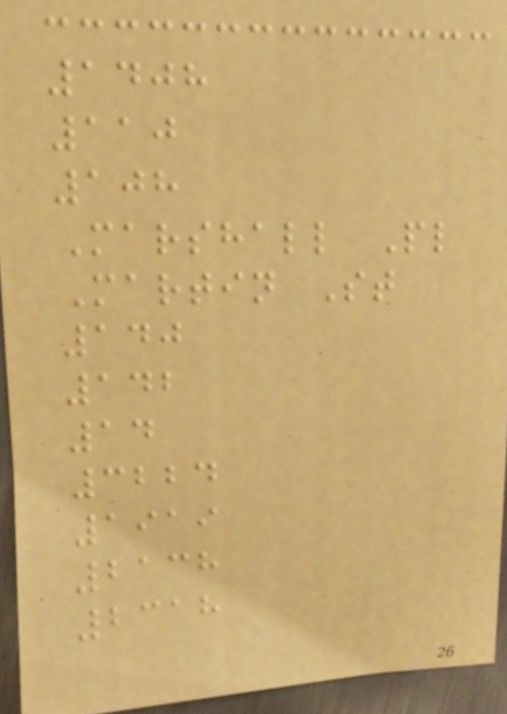1408
110
108
Marshall Pl
Martin St
140
142
14
3224
1919
2138
2318
